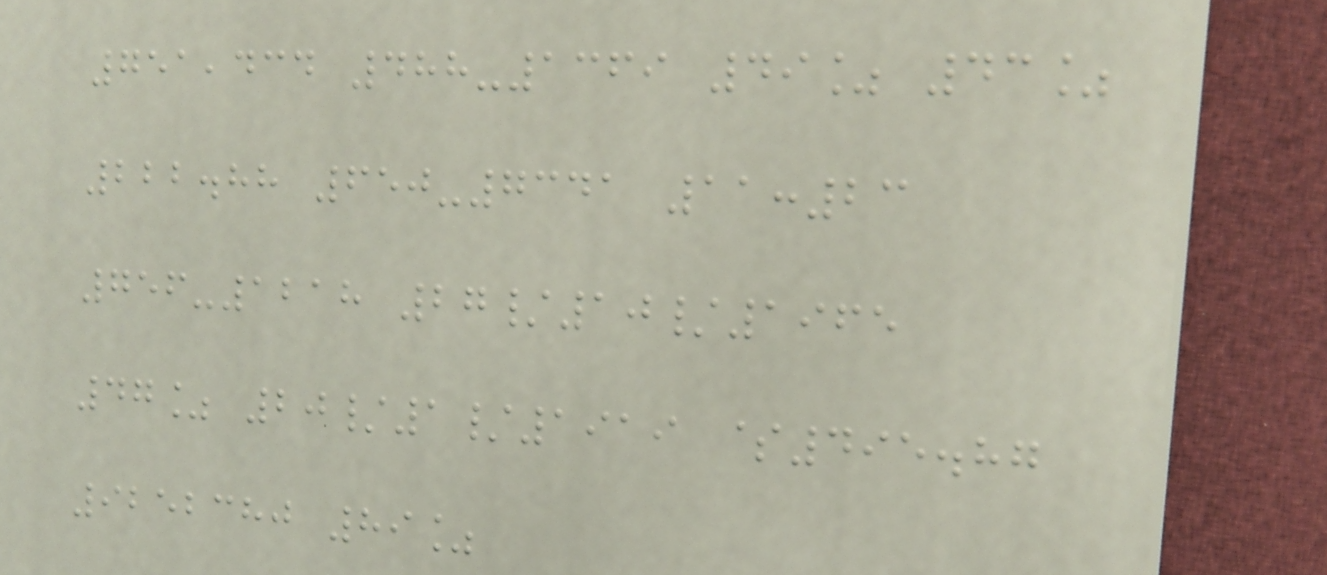751,434 488-1369 49% 43%
222.88 650-7341 11:23
756-1218 27/10/1965
47% 20/1/1919 $495.87
9252380 89%
